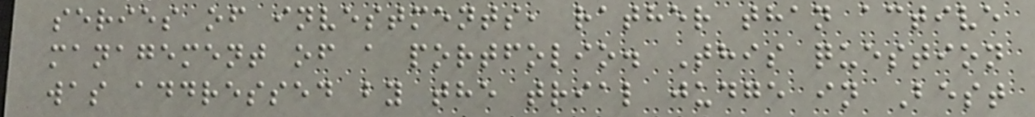series of investments, rather than active
management of a portfolio. This question
was addressed by the trial judge in Best
